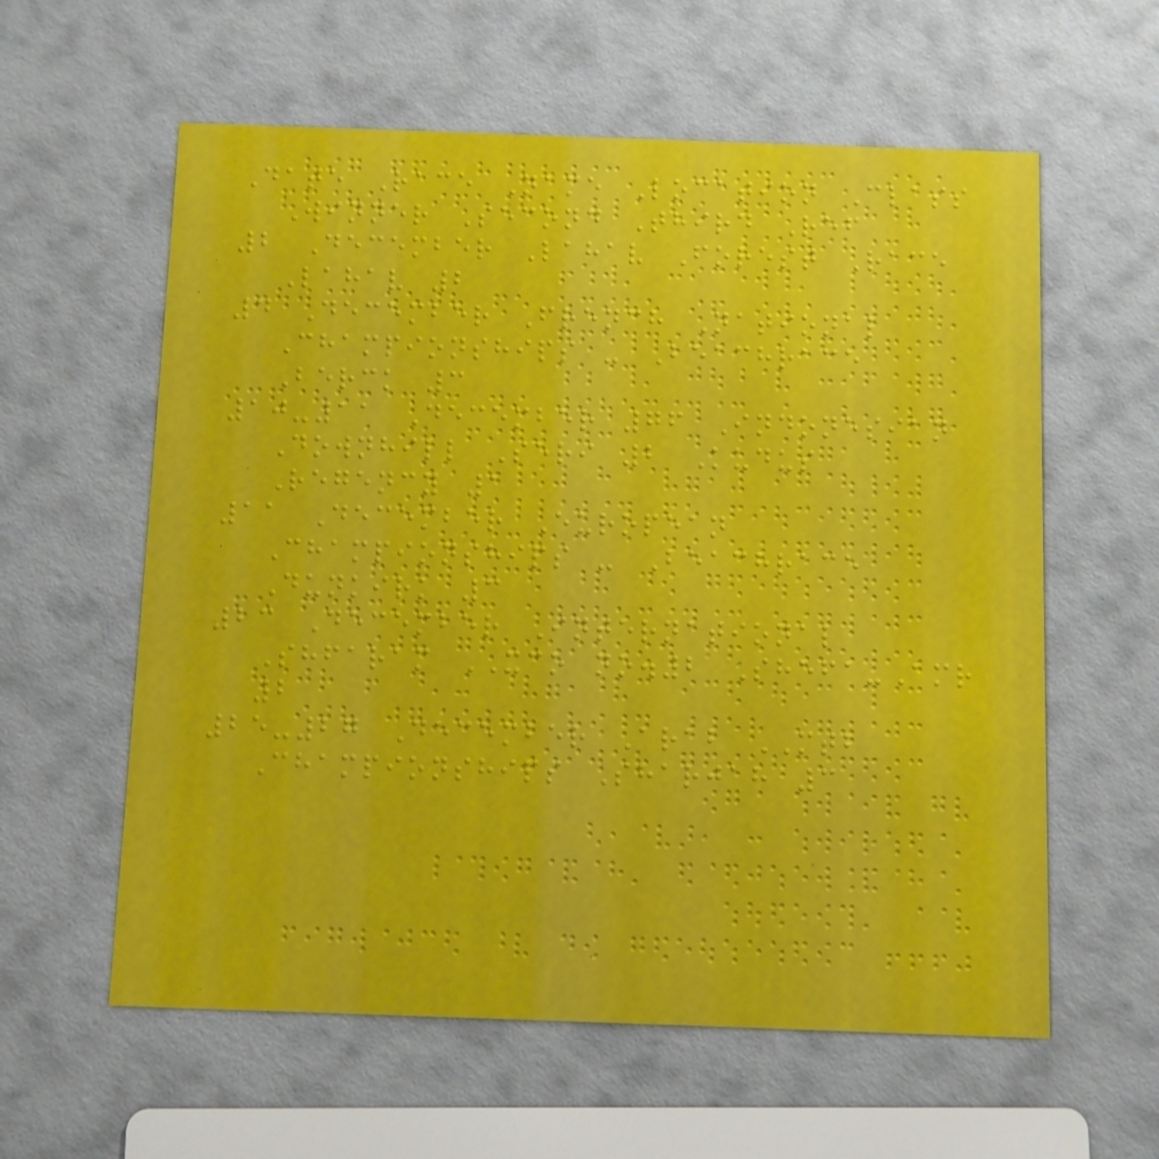Date Race Name Location Class
Winner Second Third Ref
2 December Lahav Forest Race
Lahav 2
4 December French National
Championships - Beachrace
Berck 3
10-11 December 76 Indonesian
Downhill Seri 2 Kudus
Regency 1
11 December European
Championships - Beachrace
Dunkirk 3
23 December International
Shfaram XCO no.2 Shefa-Amr
2
25-27 December Arab MTB
Championships Sharjah 3
